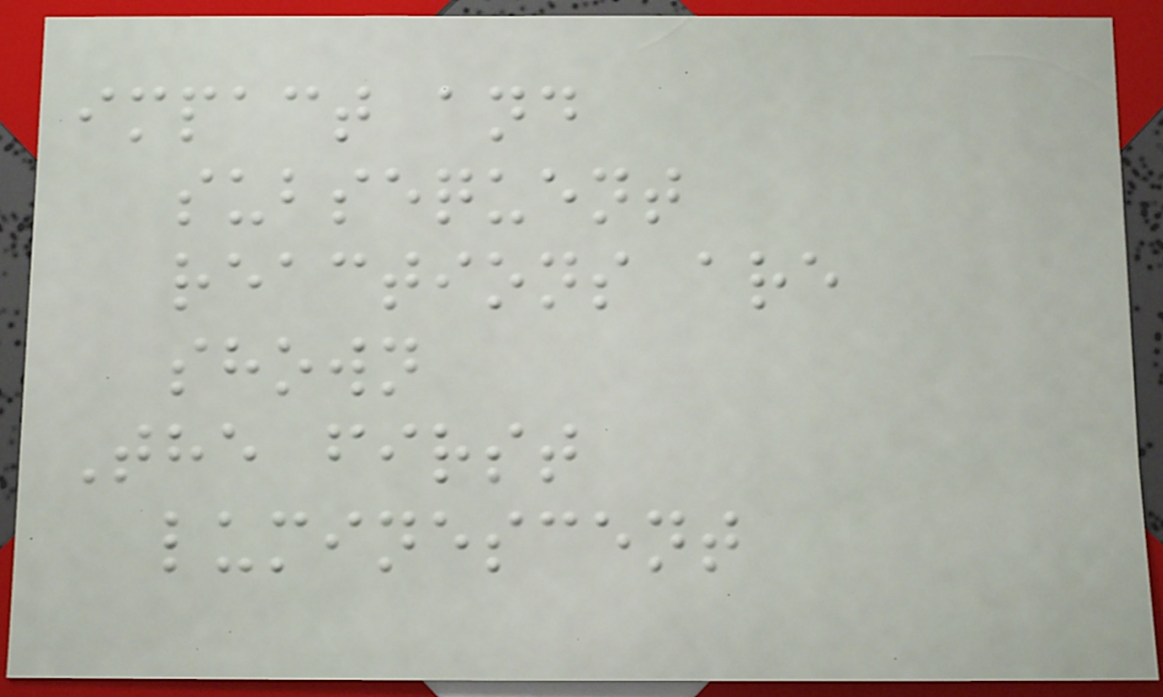impact and
subsequent
reactions are
shown
The first
luminescent
